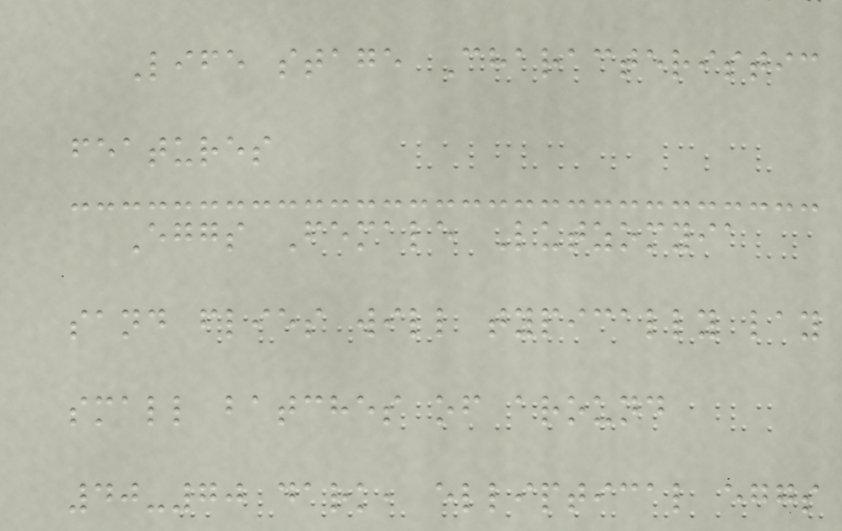Life stage Characteristic
features
Eggs Female Lutzomyia
sand flies will typically lay
small batches of around
40-70 dark, elliptical eggs
